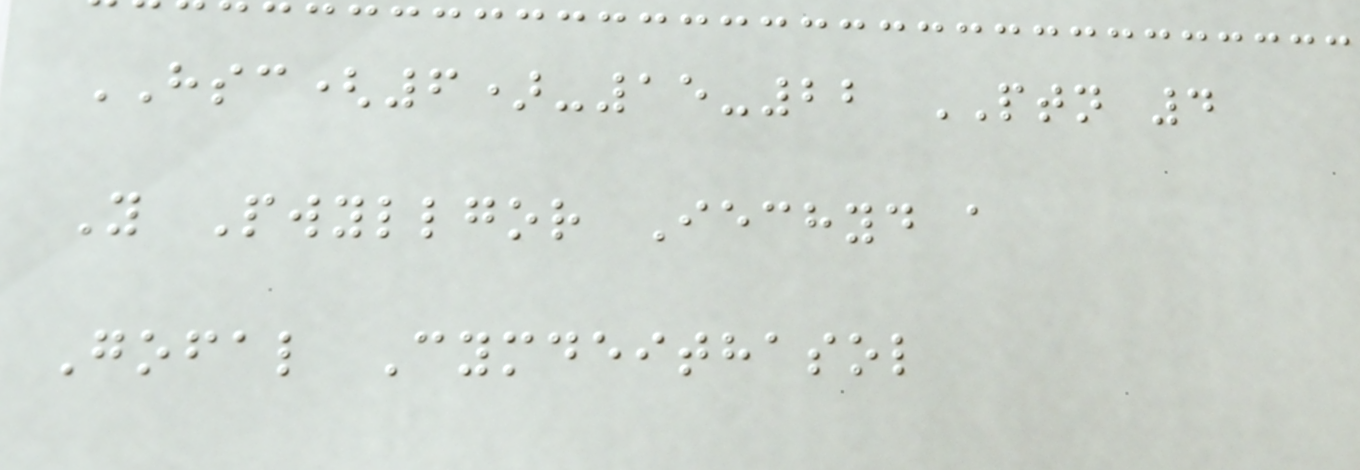HSC(6)-15-22 PTN 4
Y Pwyllgor Iechyd a
Gofal Cymdeithasol
